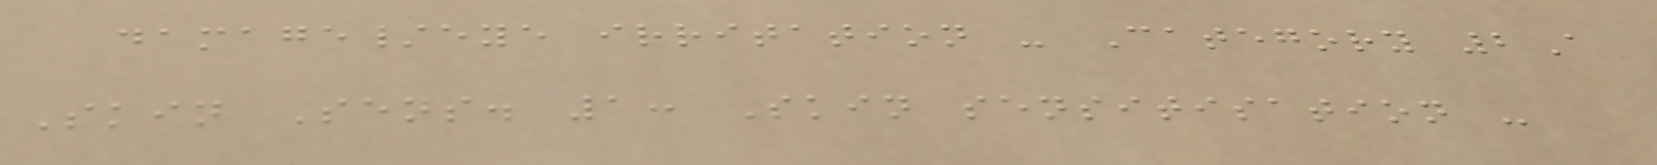damage/eye irritation - Category 2A
Skin Sens. 1: Skin sensitisation -
